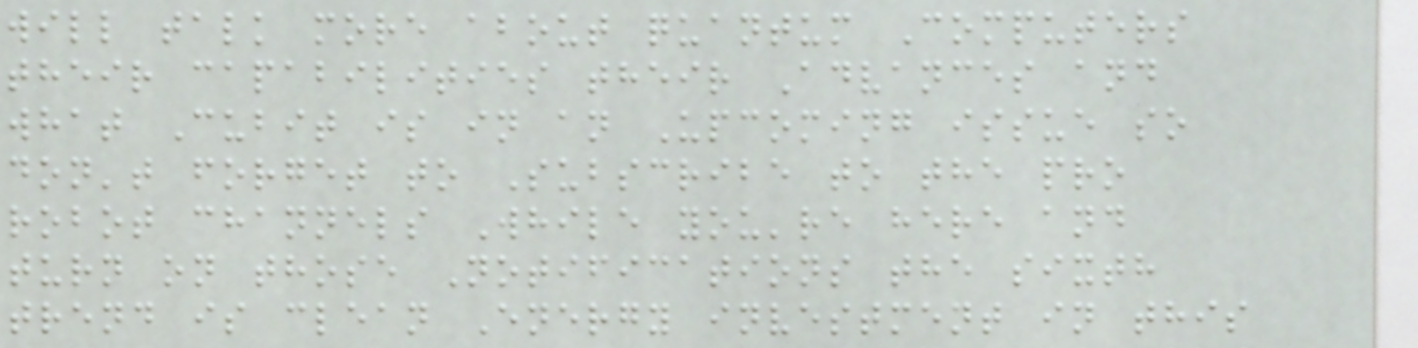will talk more about quantum Computers
their capabilities their Advances and
what Cubit is in an Upcoming issue so
don't forget to Subscribe to the pro
robot channels While you're here and
turn on those Notifications the sixth
trend is clean Energy investment in this
